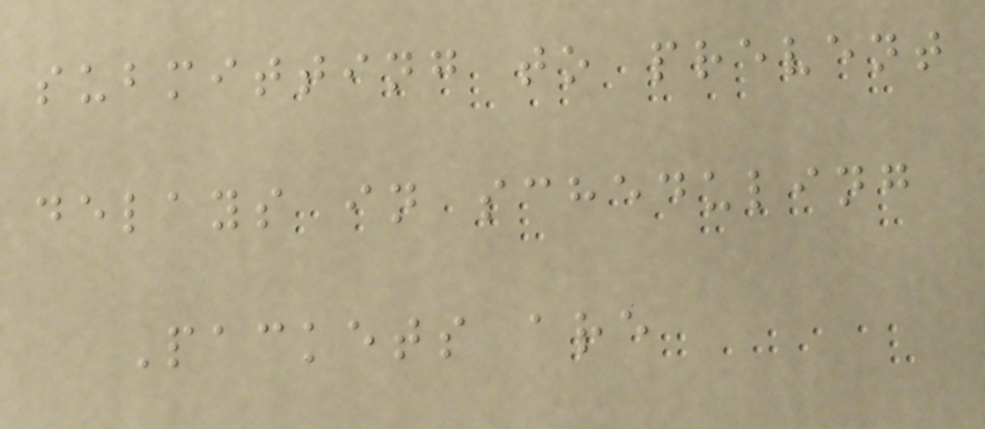submitting to prevent
delays in scheduling
Packets are
